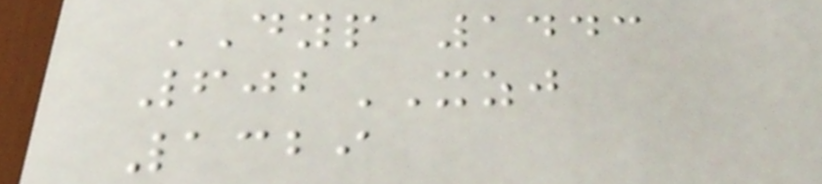DYP 1443
602XZJ
1329
